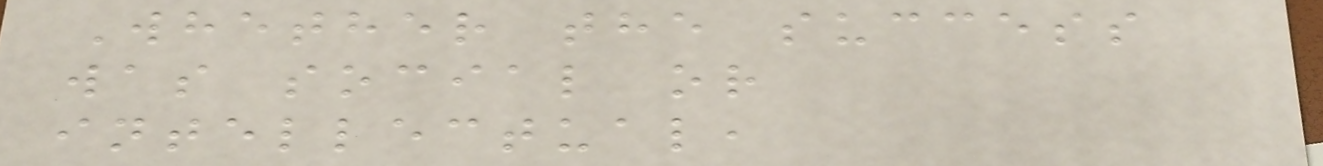Whether the success
was social or
intellectual,
